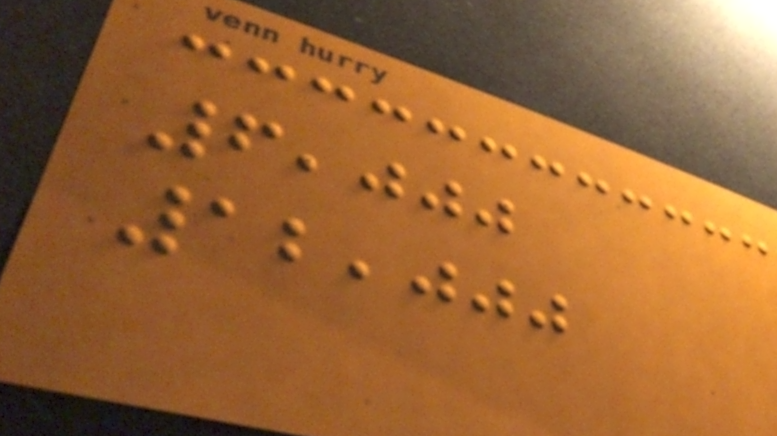6,000
12,000
